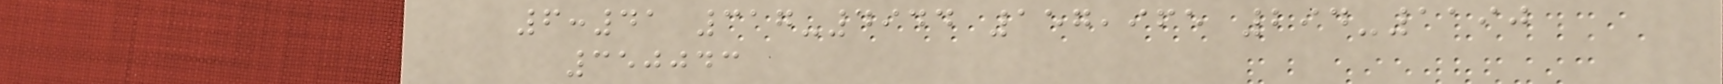6:41 317-4944 157,965 294-1190
350043
